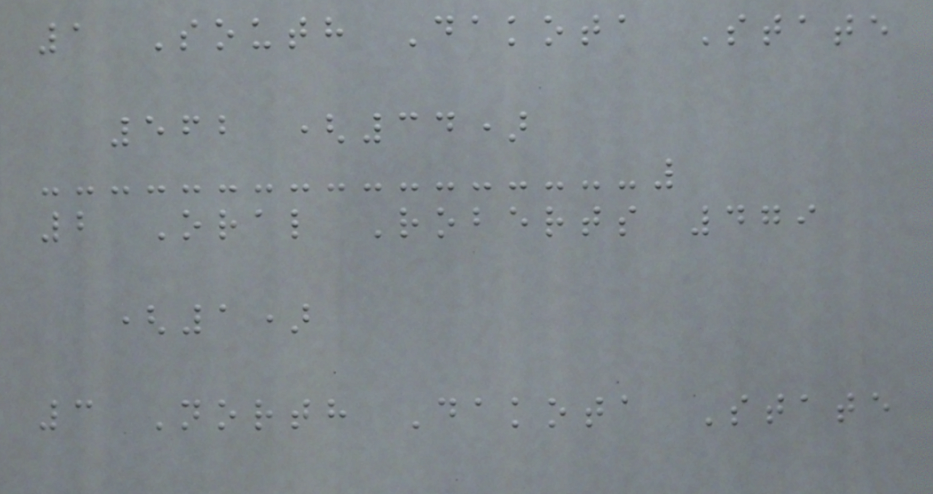1 South Dakota State
562 (34)
2 Oral Roberts 479
(1)
3 North Dakota State
